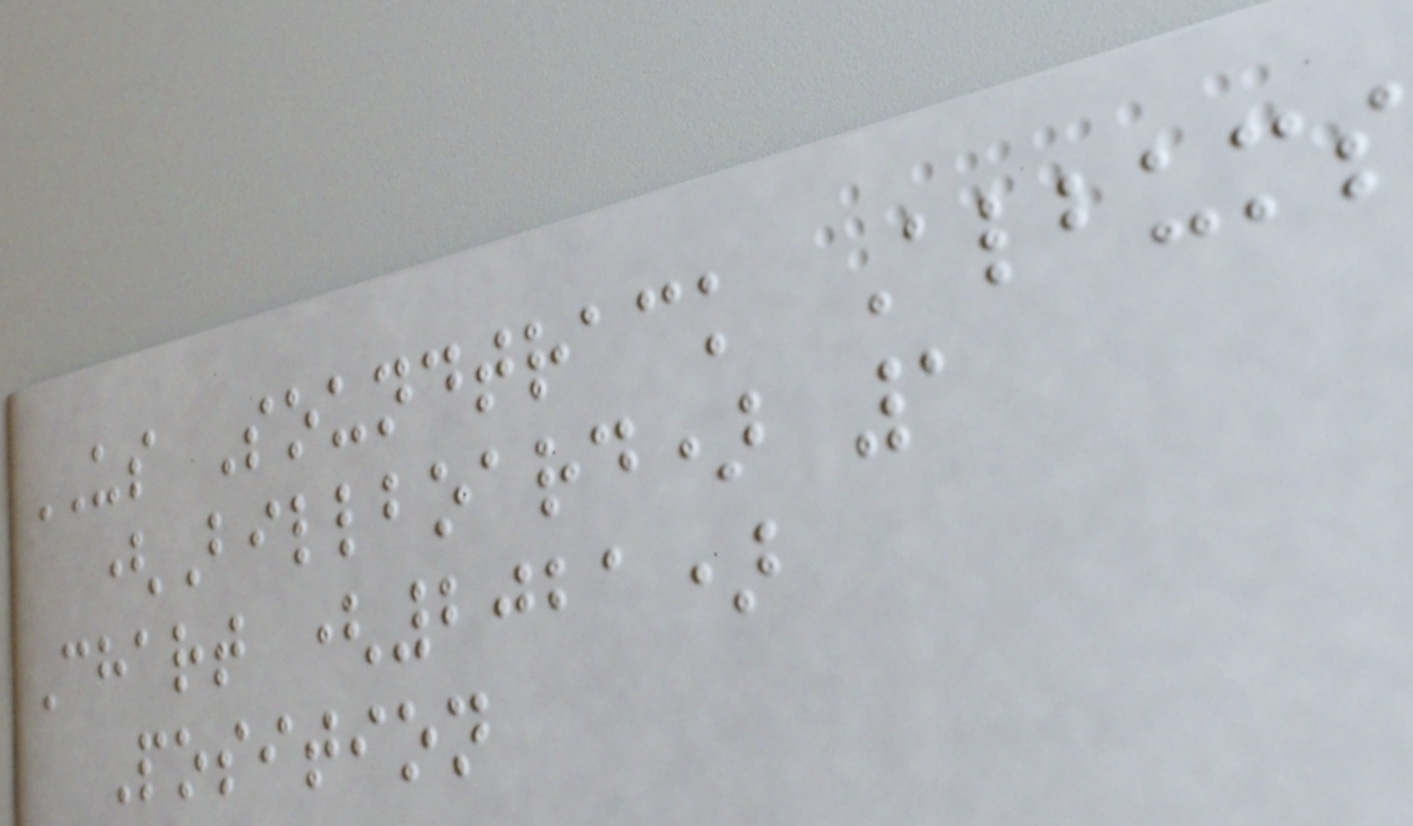US Soundtrack Albums
(Billboard) 1
Chart (2021)
Position
